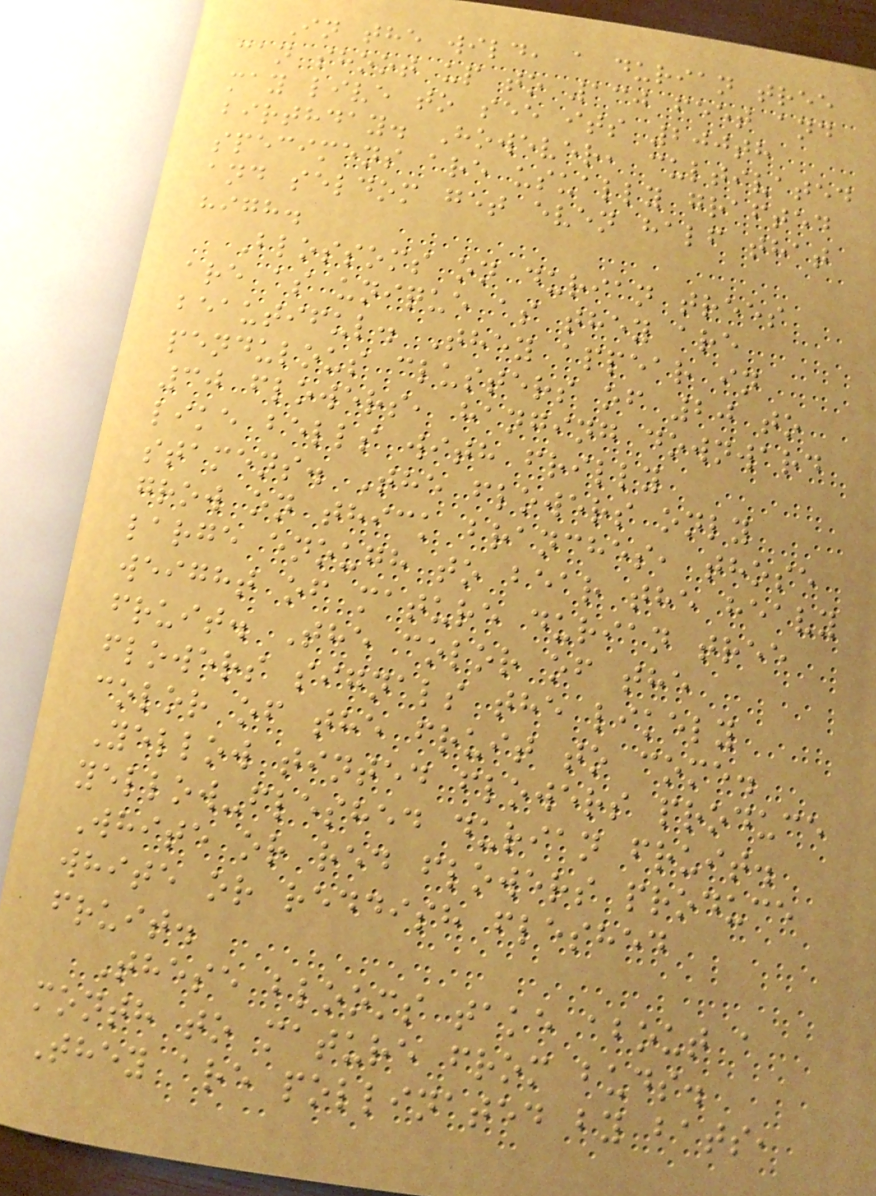In the wild, a durian tree
can shoot up to 130 feet and
may live to see its 200th
birthday. However, cultivated
specimens are usually grafted
and seldom get even half that
high.
Blossoms on durian trees
are as unique as they are
beautiful. They appear in
pendulous clusters of 20 to
30 flowers, hanging downward
like bells with frilly
stamens. The flowers only
grow on thick branches, those
large enough to bear the heavy
weight of mature durian tree
fruit. The color of the
flowers signals the likely
color of the fruit to come.
Yellow tinted flowers produce
yellow-fleshed durian fruit.
White or red flowers produce
white or reddish fleshed
fruit.
These blooms take about a
month to mature from buds.
They are pollinated by bats,
